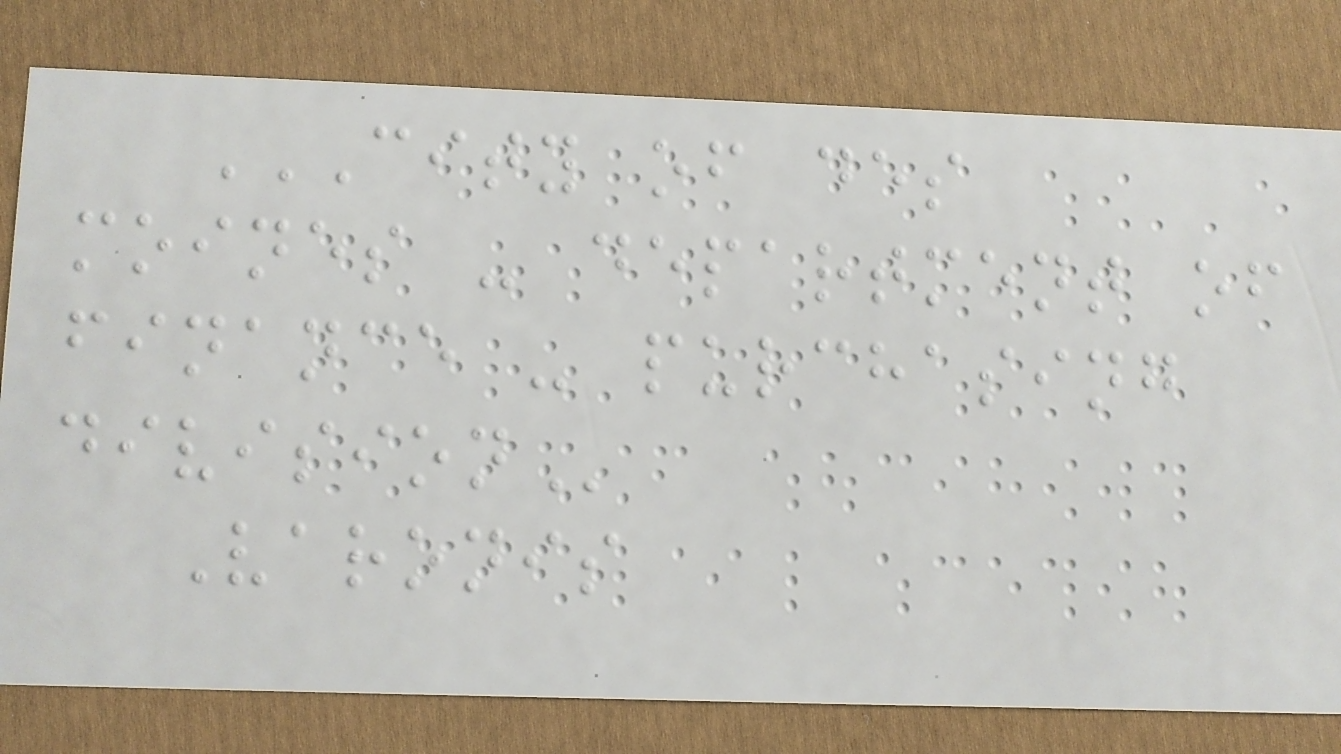CITY OF DES
MOINES - DEPARTMENT OF
FINANCE - PURCHASING
DIVISION
Varonis
